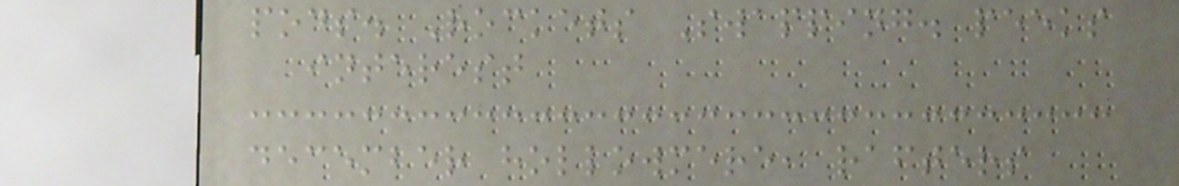pods. Rockets Swapping. peeks
interest
december hollowmere, rafters
